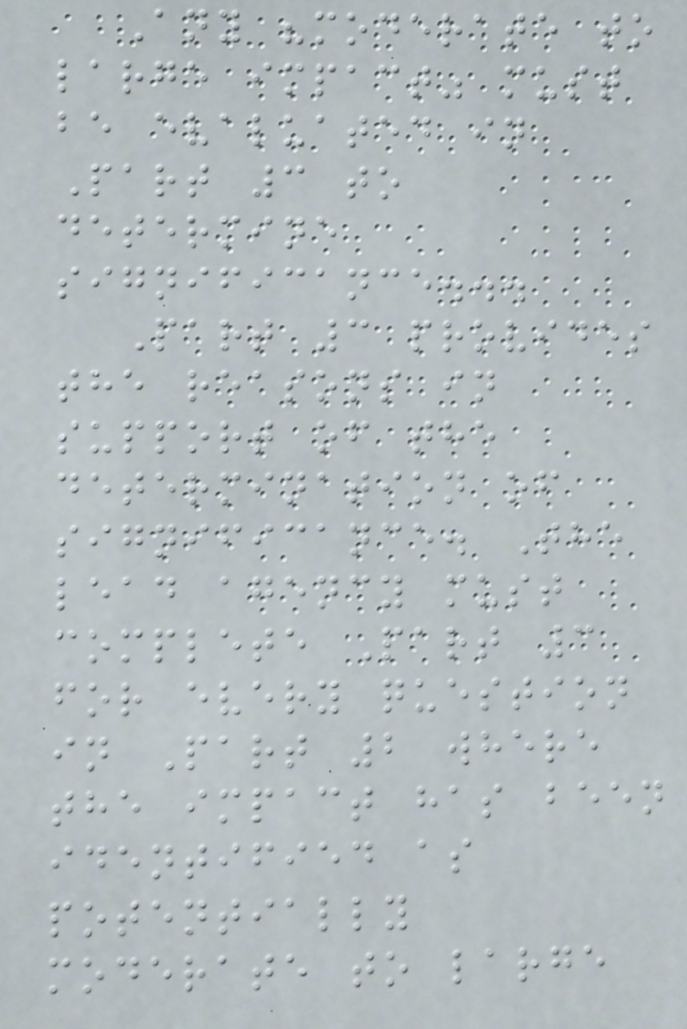Any "moderate to
large impact" must
be evaluated in
Part 3 to
determine
significance...
Part 3 provides
the reasons in
support of the
determination of
significance. The
lead agency must
complete Part 3
for every question
in Part 2 where
the impact has been
identified as
potentially
moderate to large
